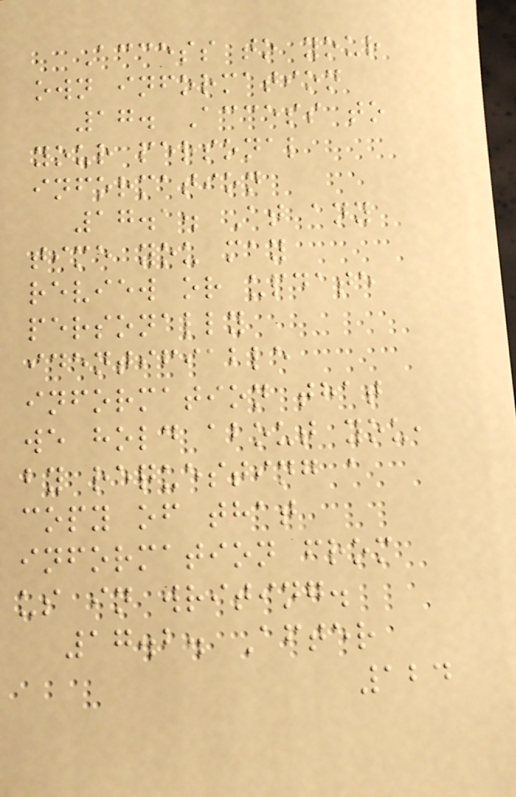Access to your
own information
17. Access to
your personal
information
17.1. At any
time you may
review or update
personally
identifiable
information that
we hold about you,
by requesting a
copy of that
information from
us in writing.
17.2. After
124
